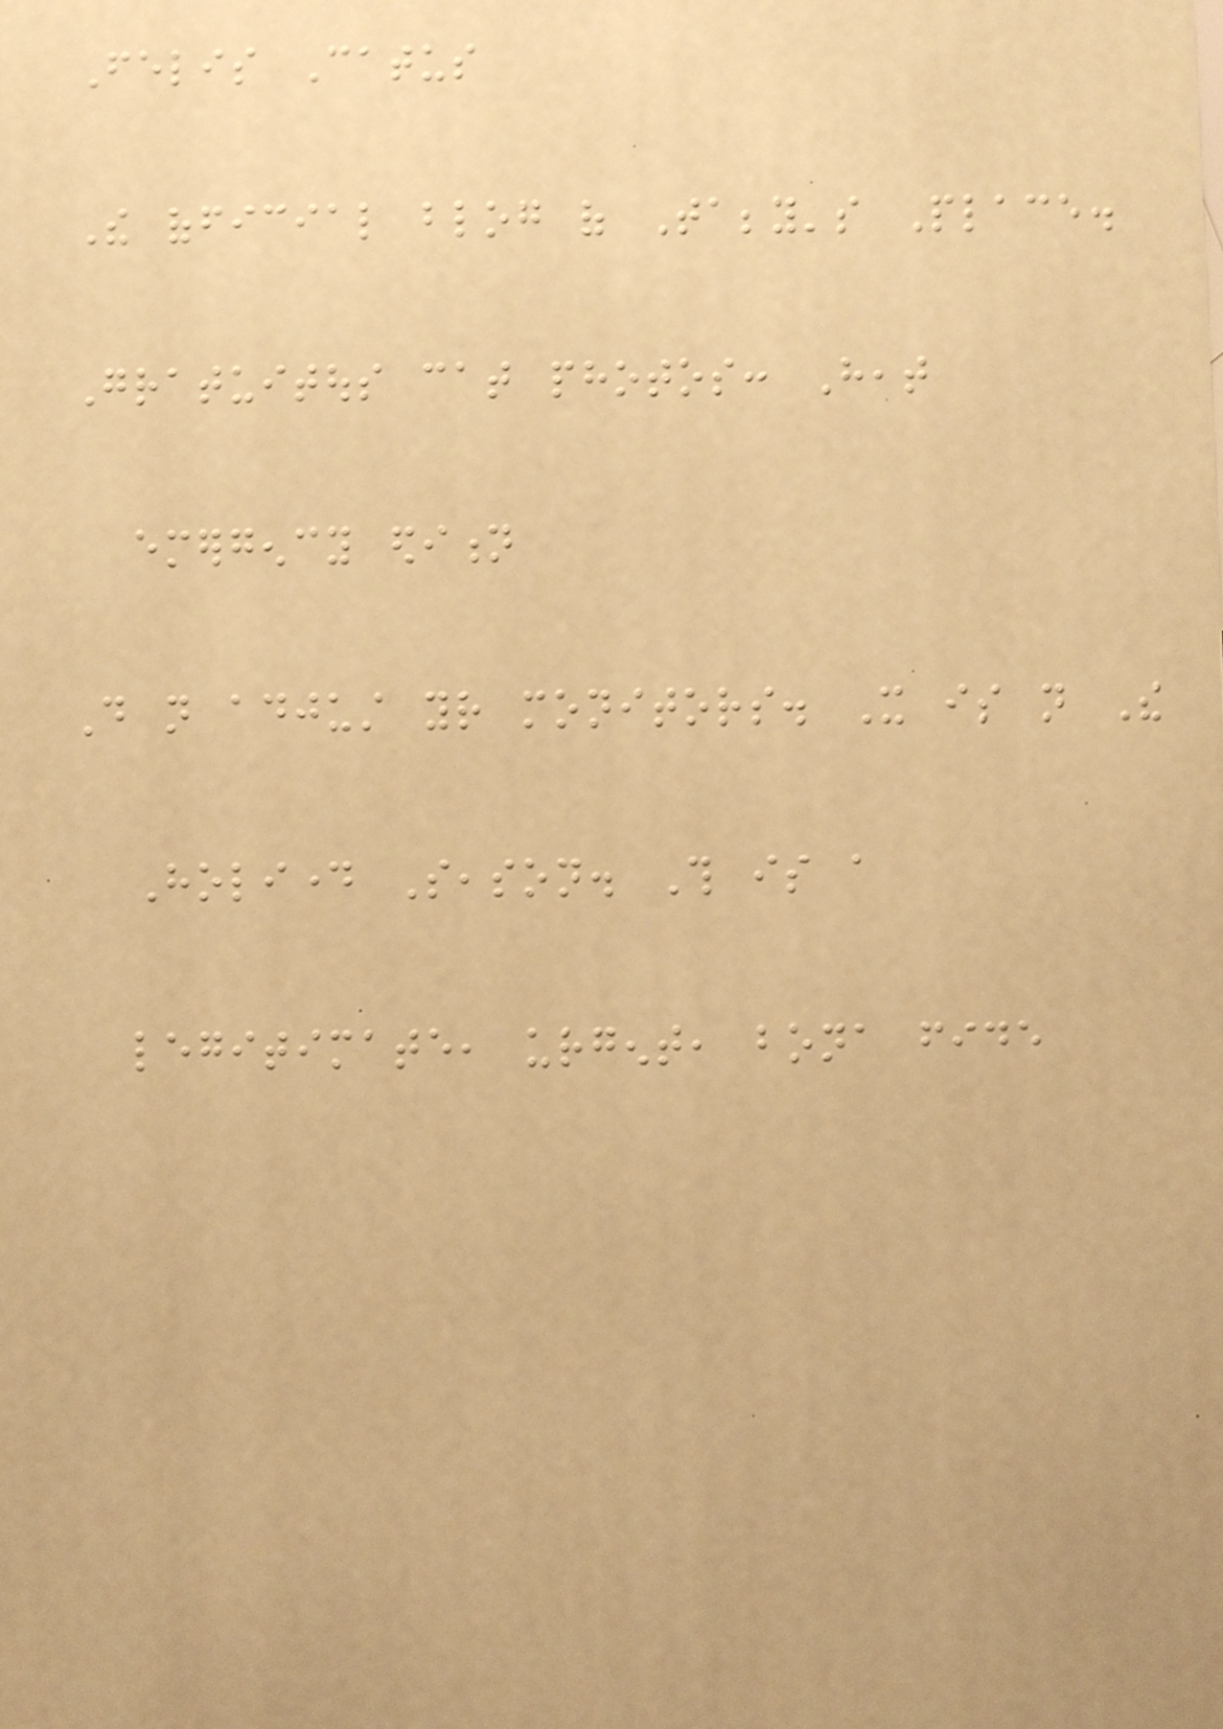Felis Catus
The official blog of Tabby's Place.
Gratuitous cat photos: Heat
emergency edition
Do not adjust your monitors. It is not The
Holiday Season. This is a
legitimate, urgent, bona fide
